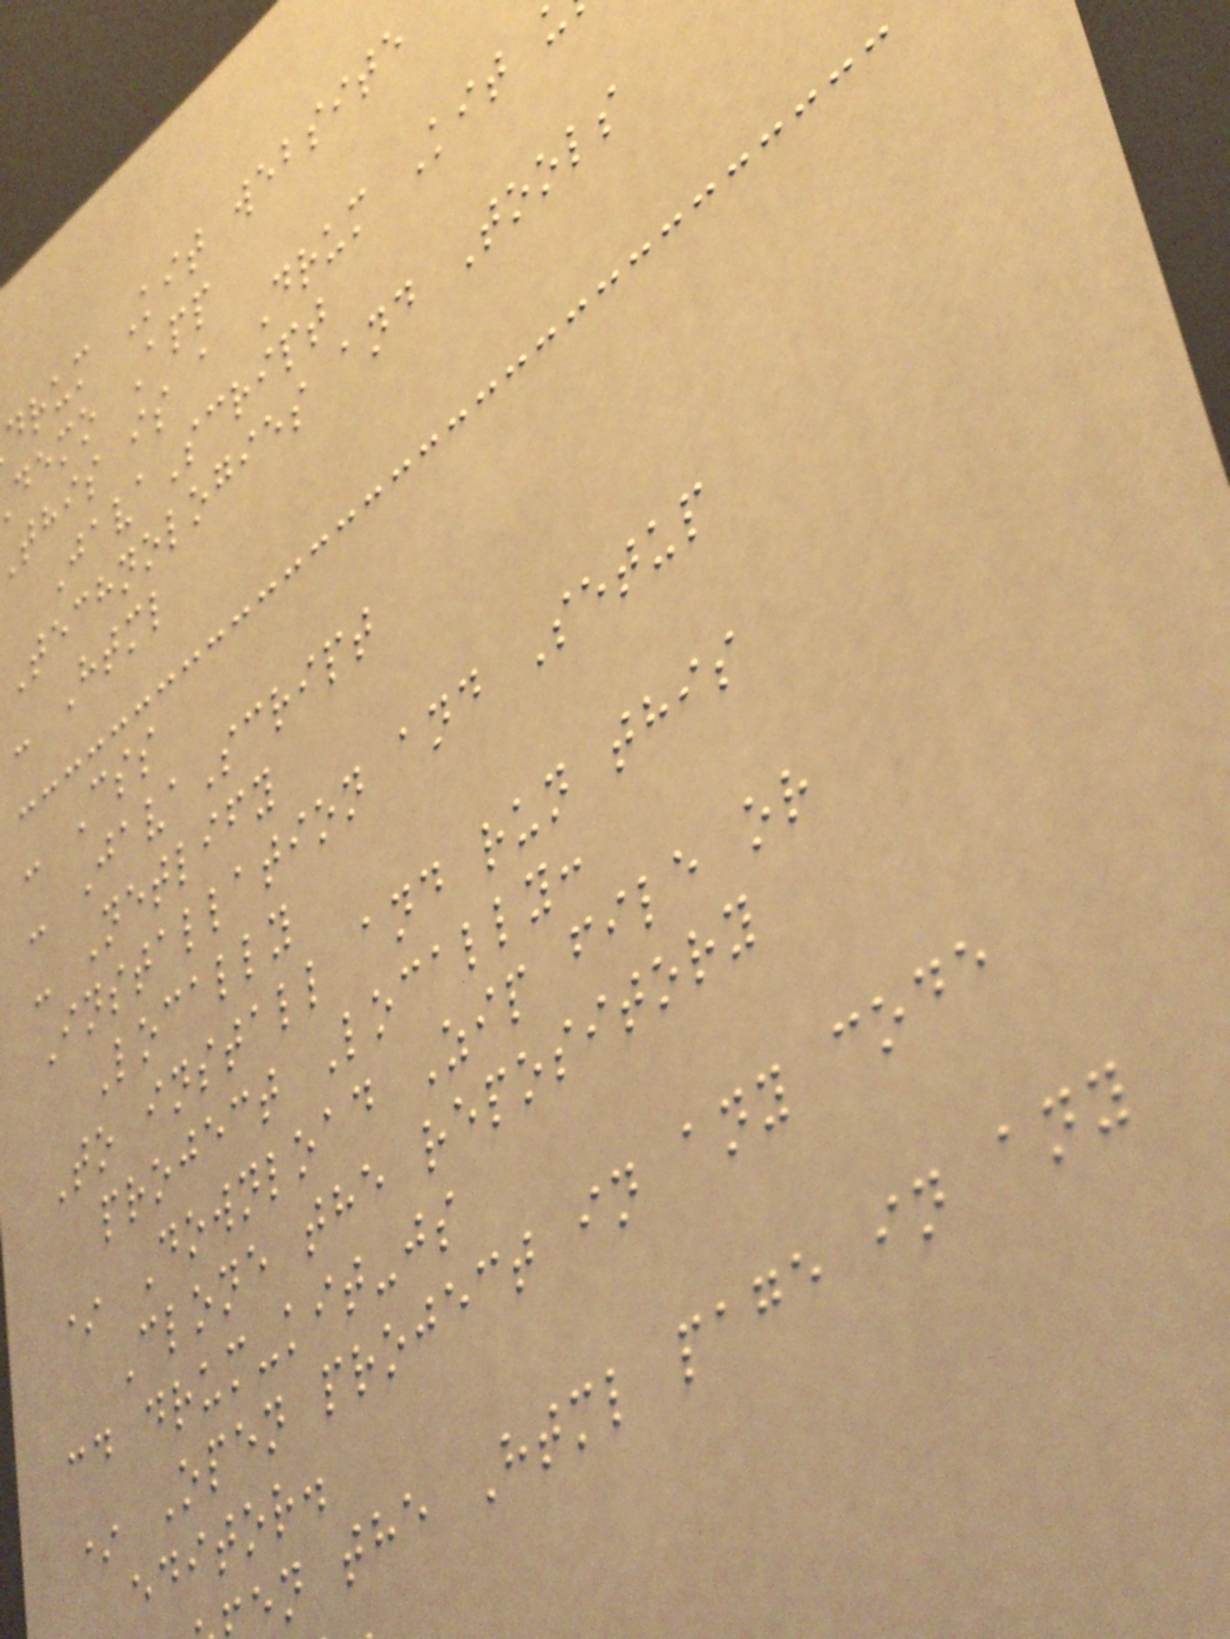drum Kit website
demo App
this is a Drum Kit
JavaScript
Technologies and Tools
- Html
- Css
- JavaScript
- Netlify
Installation and Setup
Locally
To install and run this
project Locally:
* Download Zip file or
Clone the repository
cd drum-kit-js
* Open project in any code
editor.
n the Html page in any
